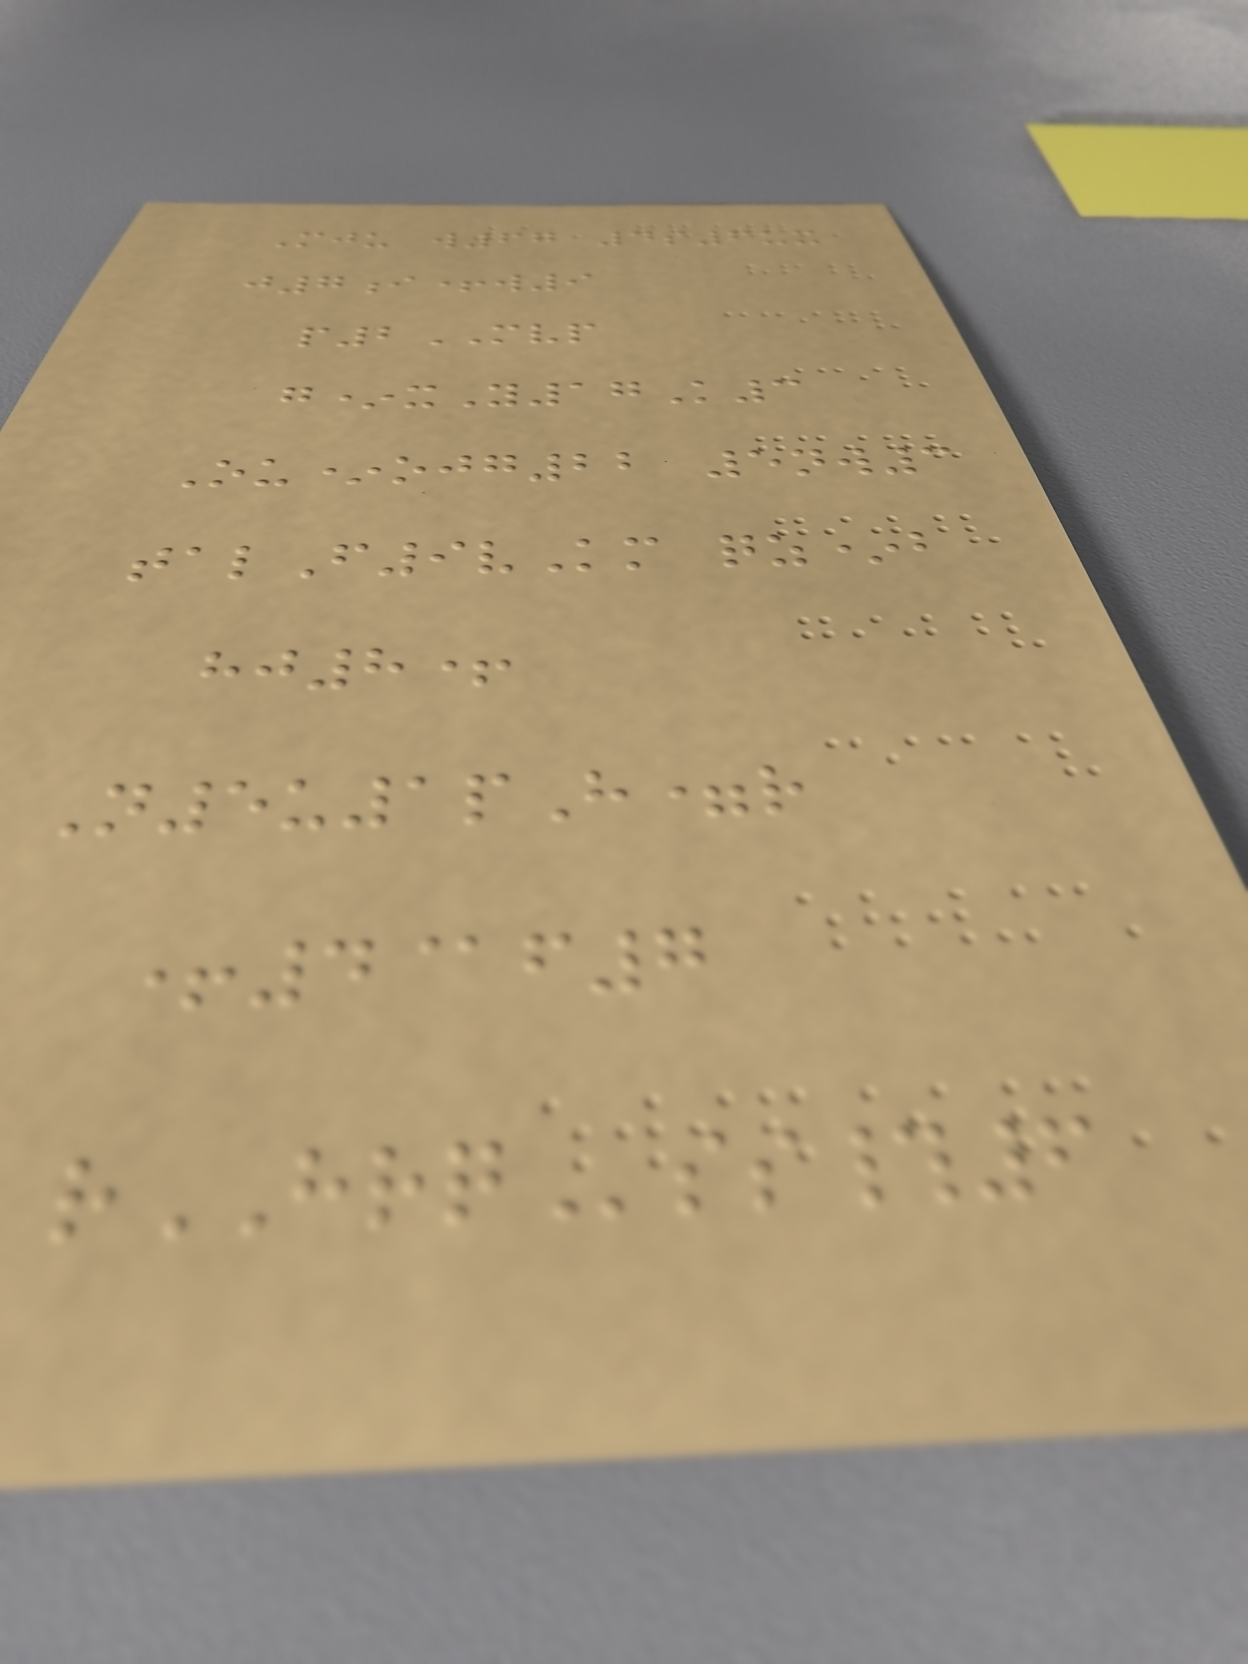Mju w67 4s6ux
j7i+w9
p2MVP
g*xY17K3
Ou*ojg22 5nw3
talF9vKm qz*b
hj8+
N5u1pH=r
+4@f7
rHRQss#6
